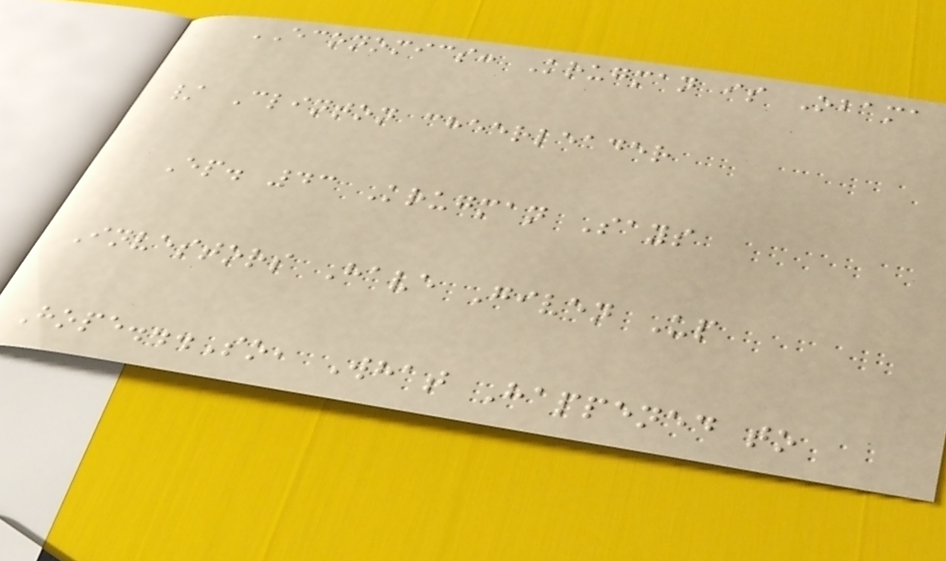ECONOMICS: Krugman is Obama
/ Clinton cheerleader
Ep. 43 Krugman Says
Investors Have Given Up
Hope...So, What Happened to
